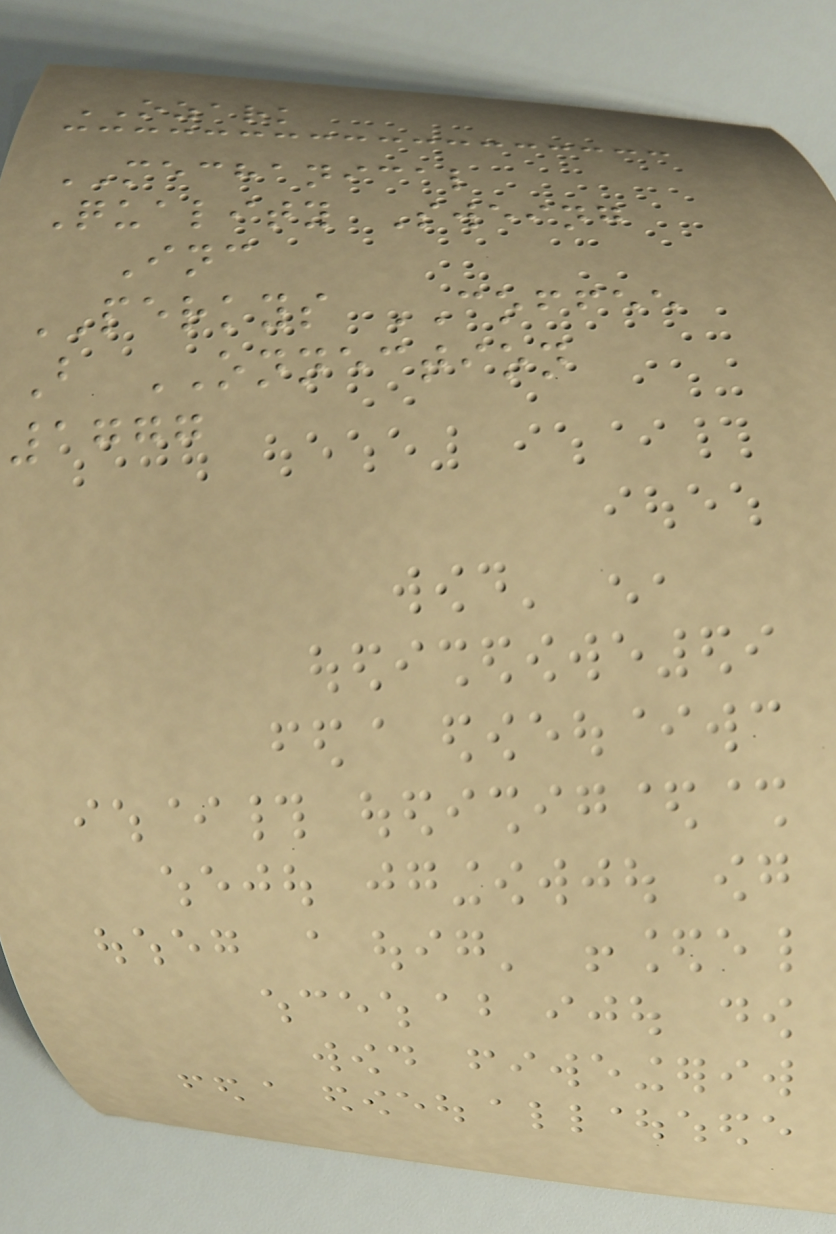OZARK
MECHANICAL
Quality Sweing
Inc
PERKYS COFFEE
B ONNECTION
1777
